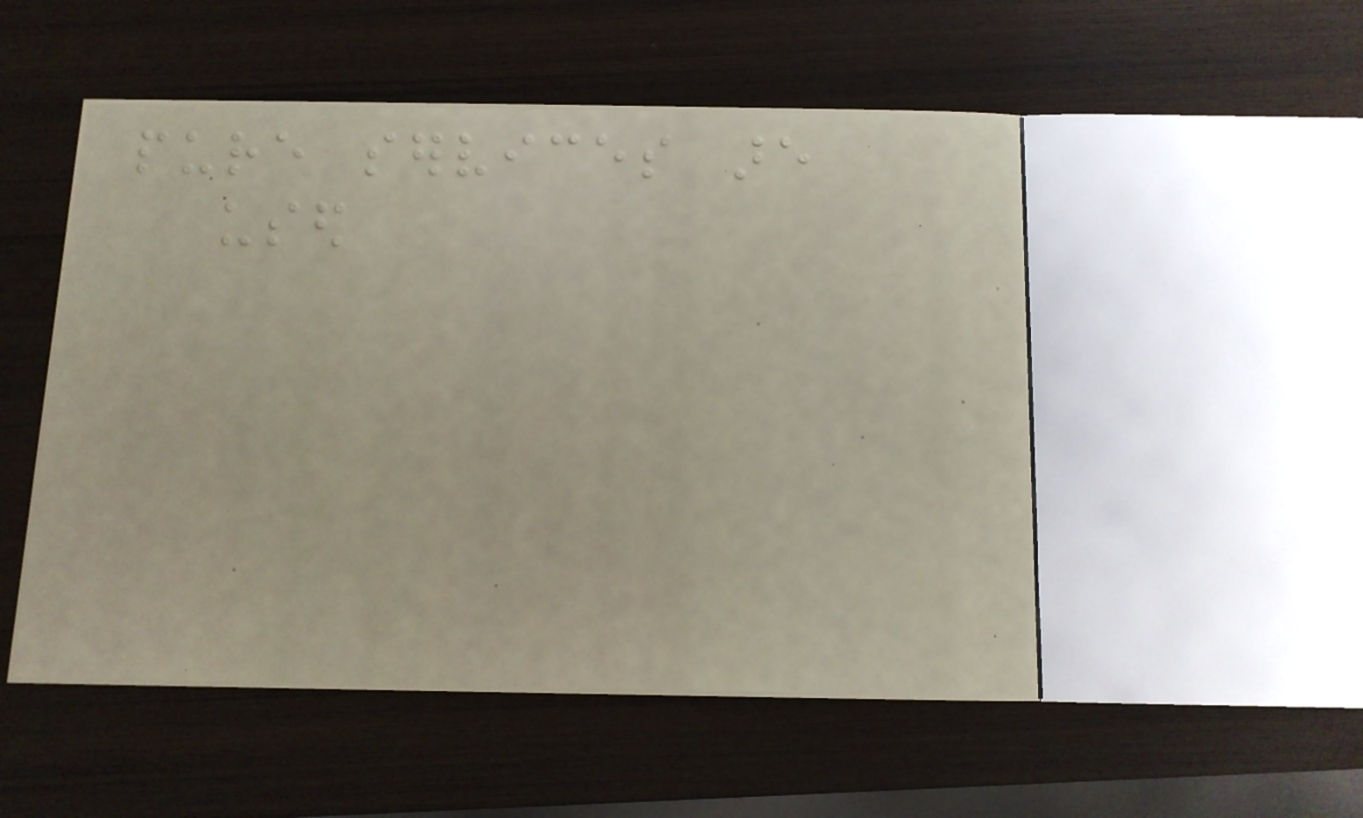pure services are
used
